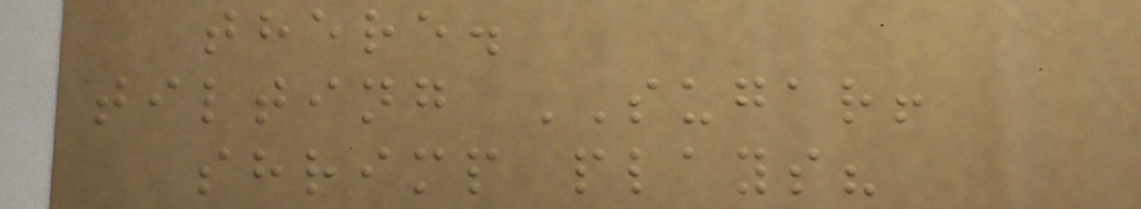there.
tilting SUGAR!
shrimp plays?
